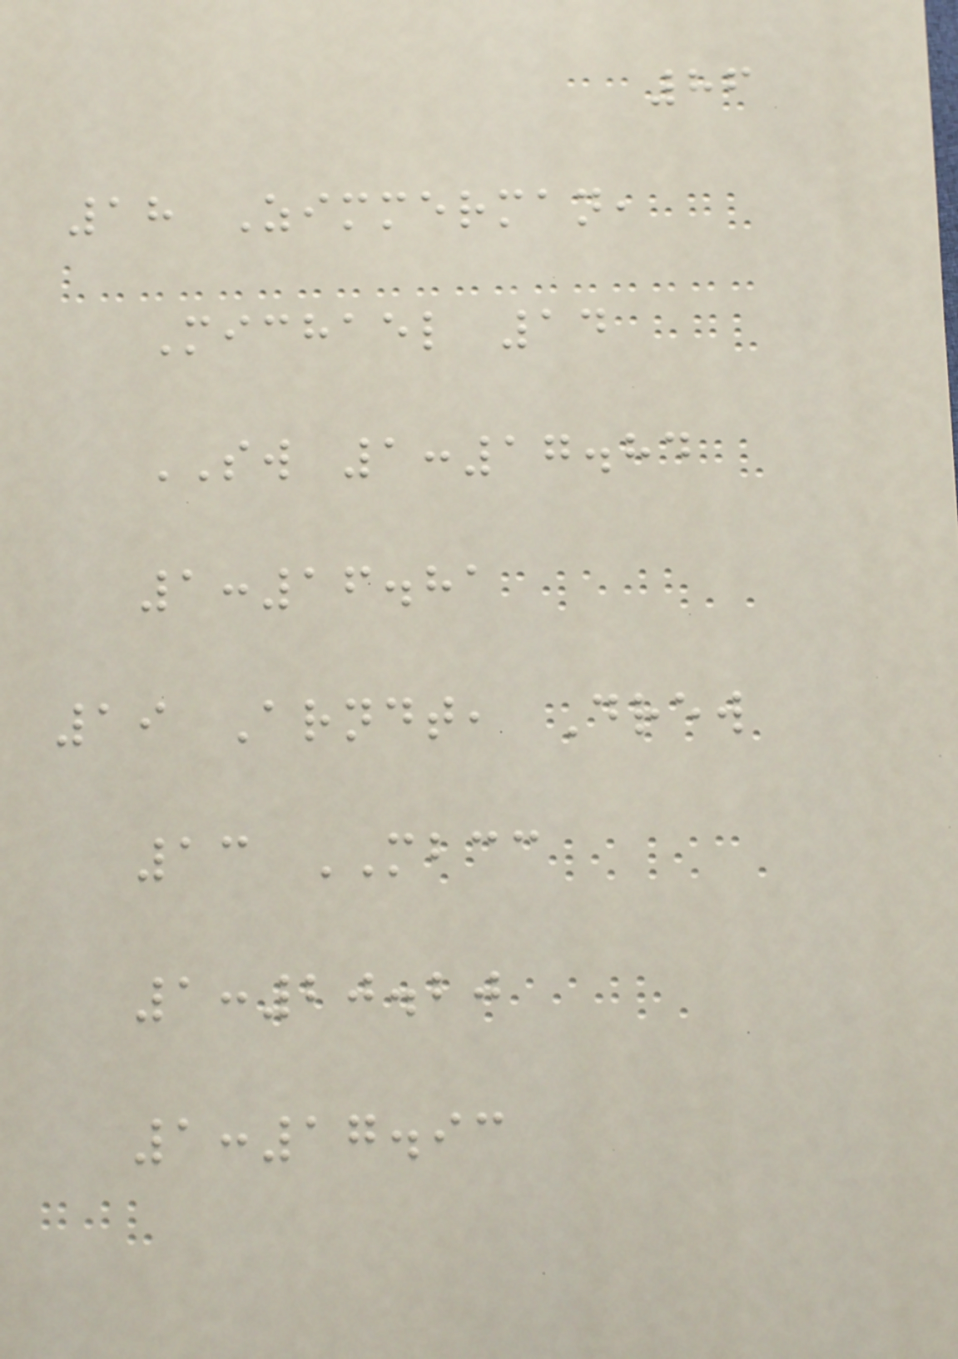86
18 Zimmerman,
Michael 14
SW 1:17.84
1:16.81
19 Arndt, Drew
13 MBCC
1:20.20
1:17.93
